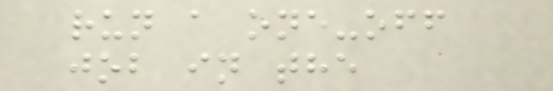run a one-off
job in the
